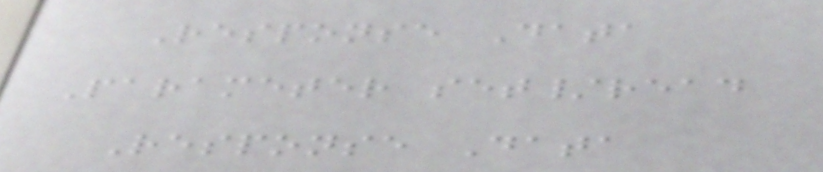Response Data
Parameter set/read
Response Data
